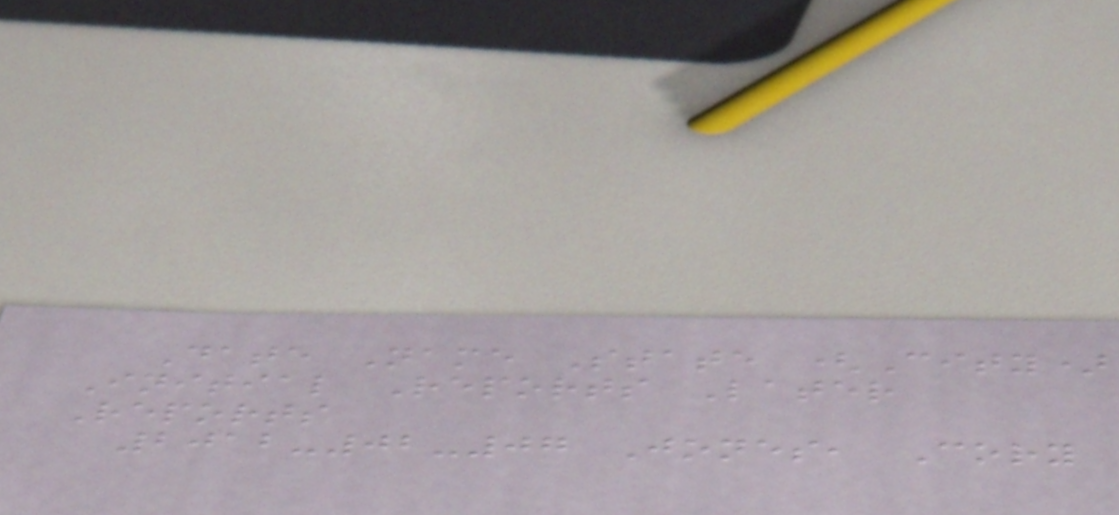Date Name State (City)
Initial Reports Later
Reports
2012-02-07 Jones, Cory
